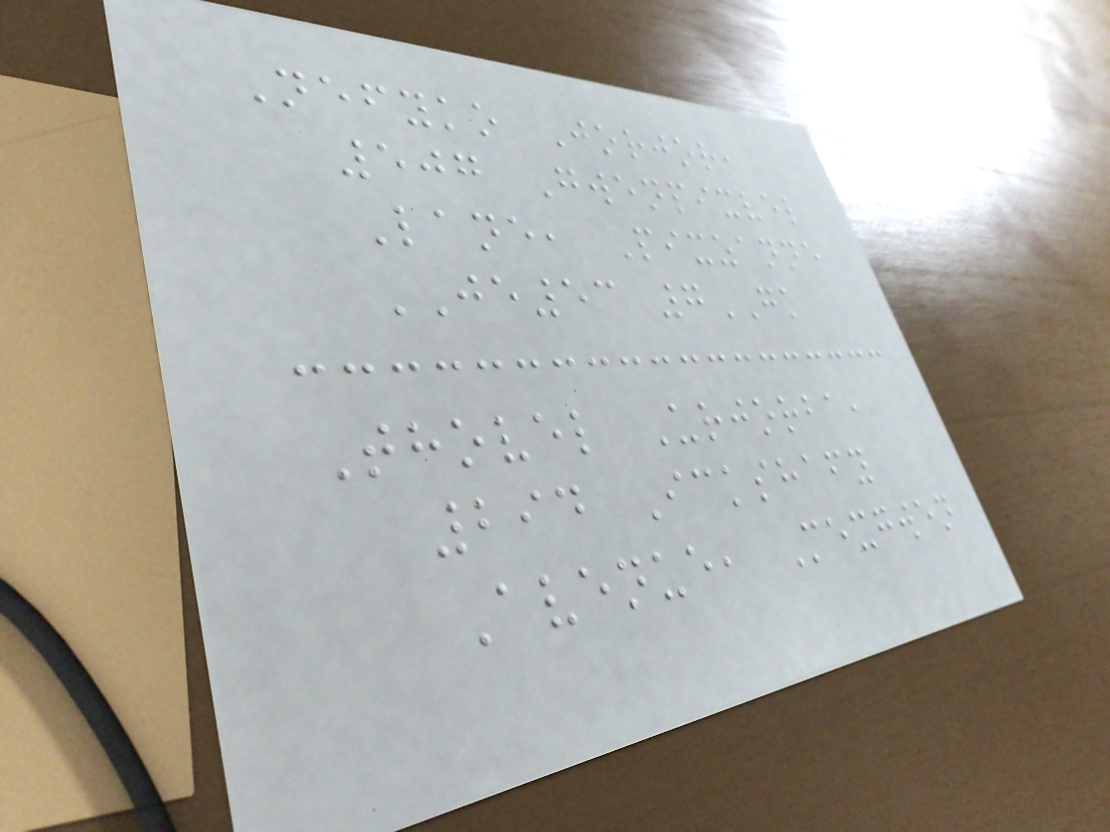Nefyko Jorjor,
507 Gwenpixvel
Lane, Pixzanne
JE53 7GK
Thovel Urjorba,
294 Ickshafy
Avenue, Mexgwen
